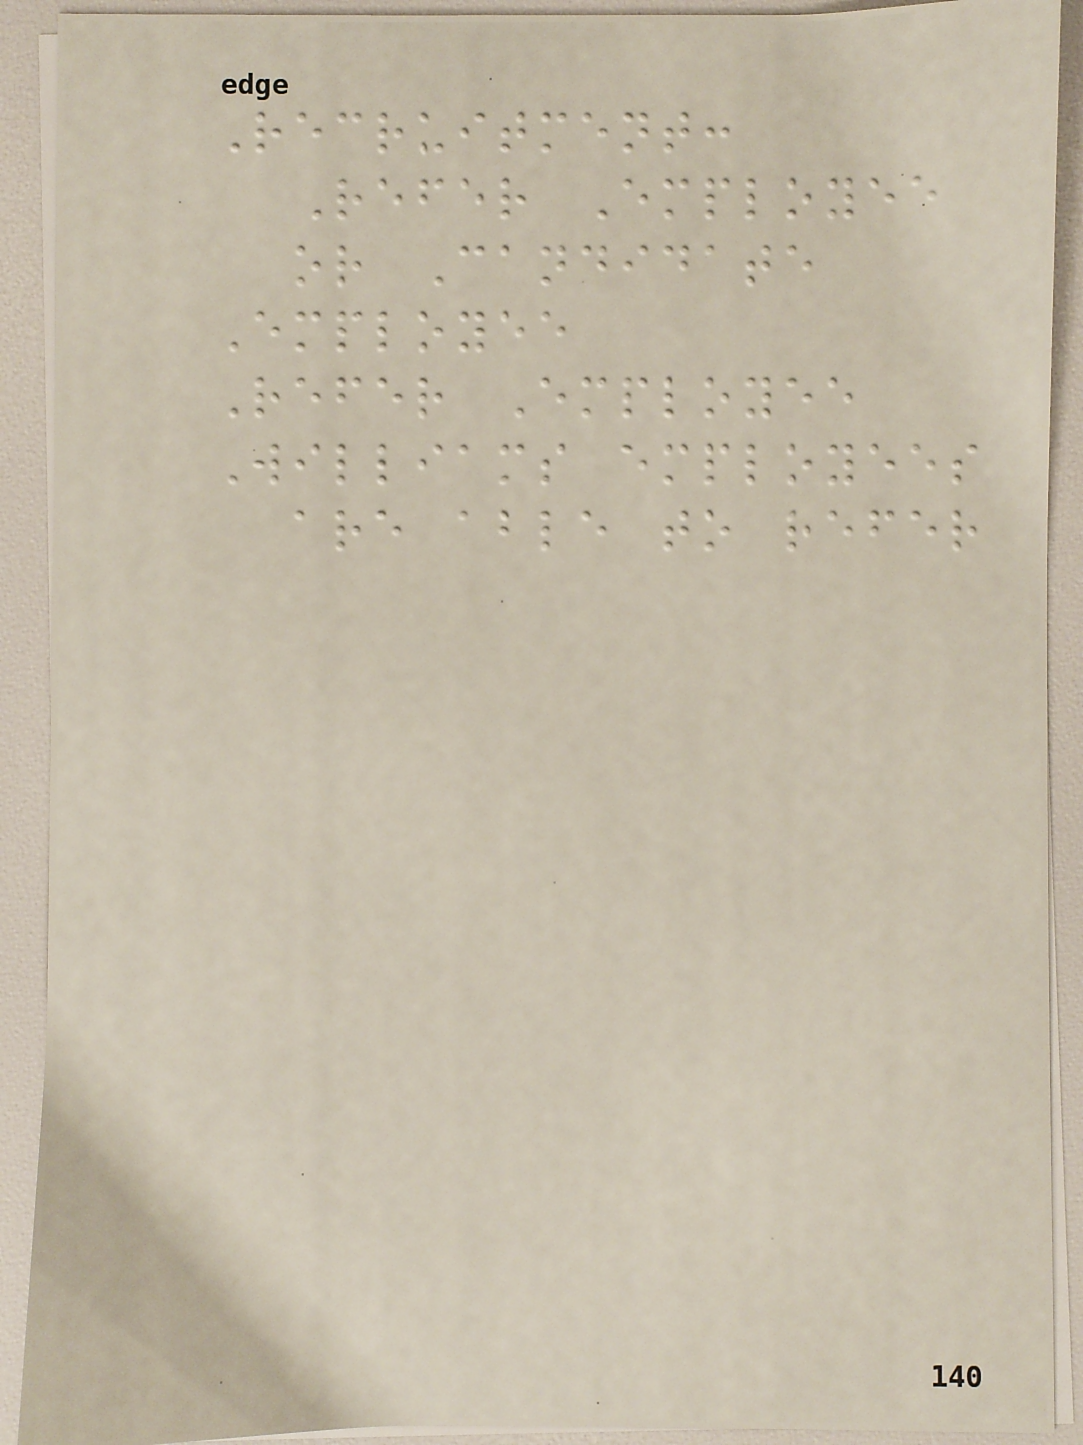Recruitment:
Refer Employee
or Candidate
Employee
Refer Employee
Williams employees
are able to refer
